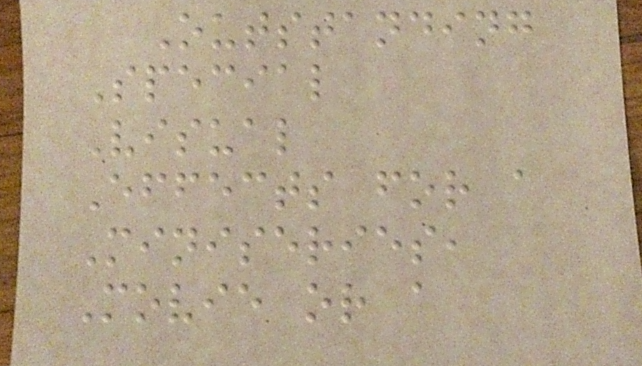Outstanding
Special
Visual
Effects for a
Miniseries,
Movie or a
